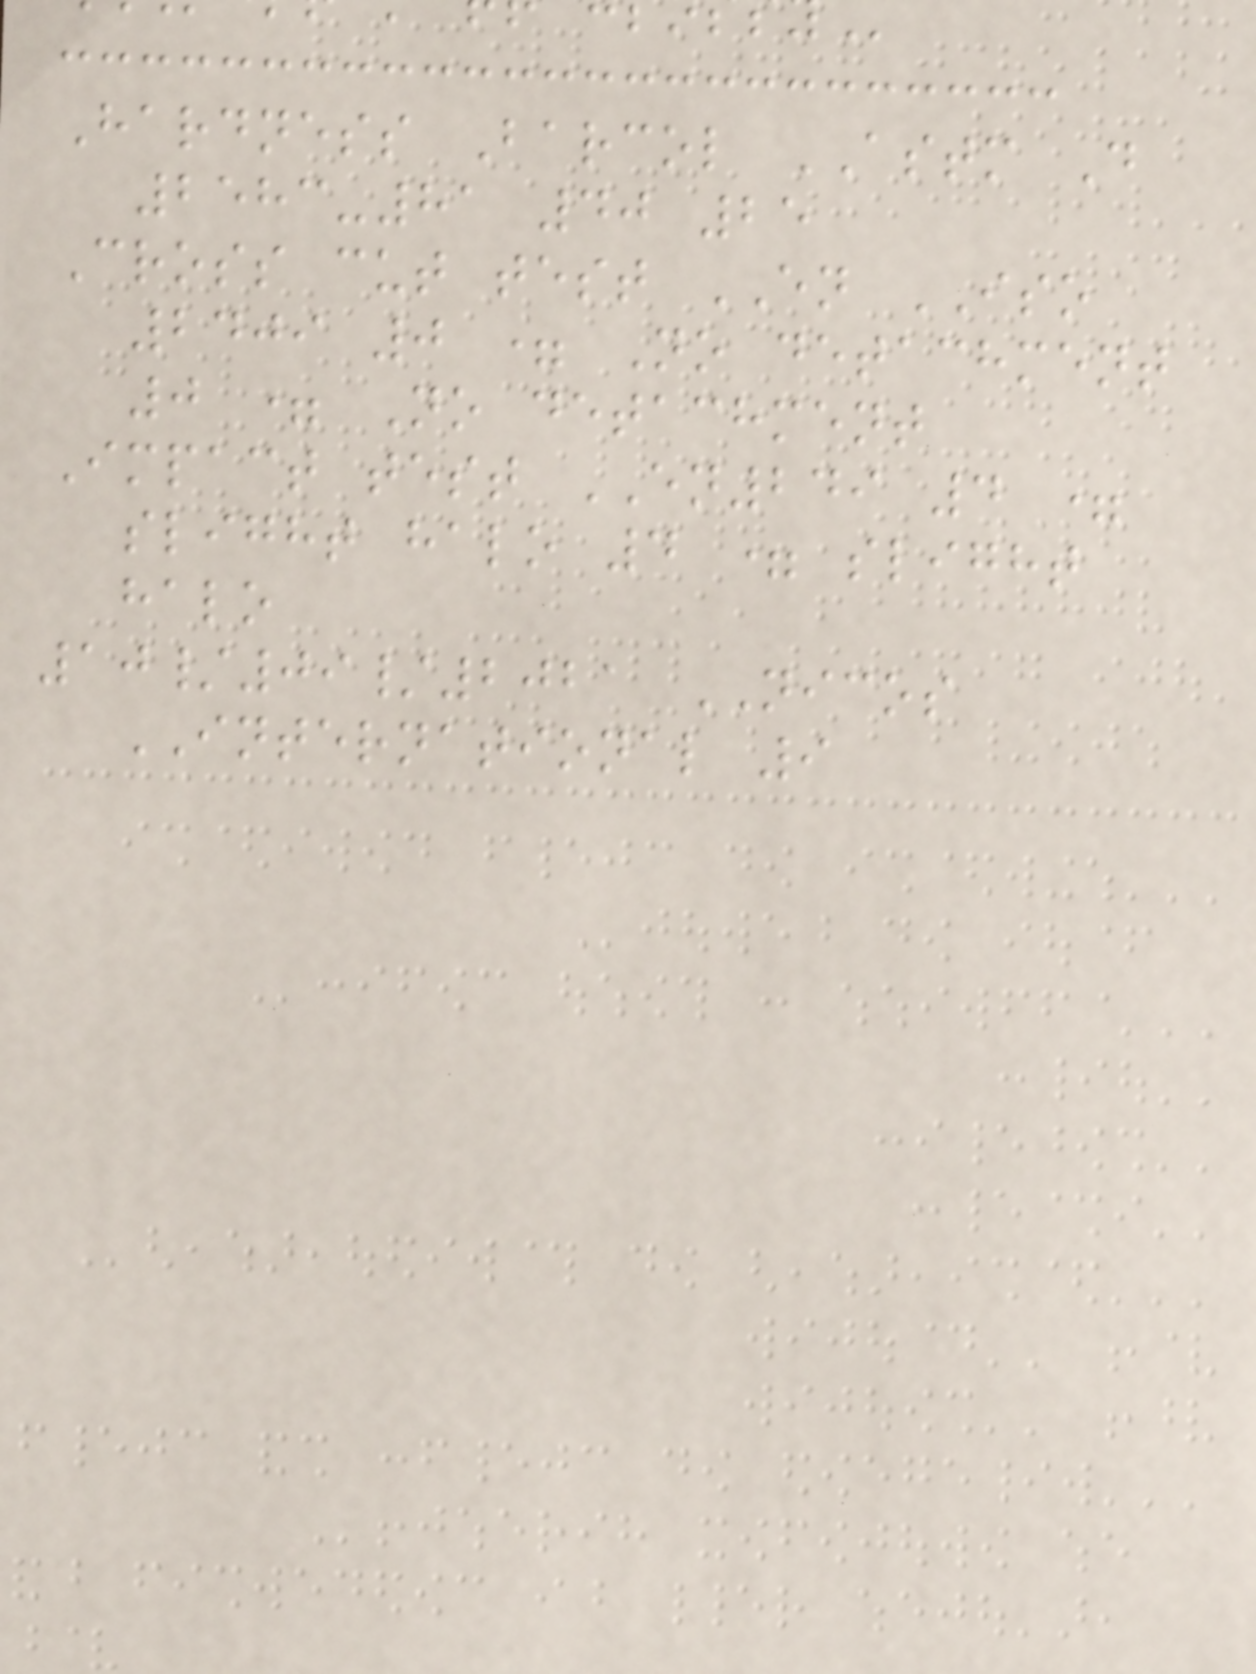Hardness Barcol ASTM D
2583-81 40 25
Cross cut test EN ISO
2409 0 = No detachment
0 = No detachment
Impact test EN249 4 =
slight halo 4 = slight
halo
10/09/2021 NICOS
INTERNATIONAL 9
